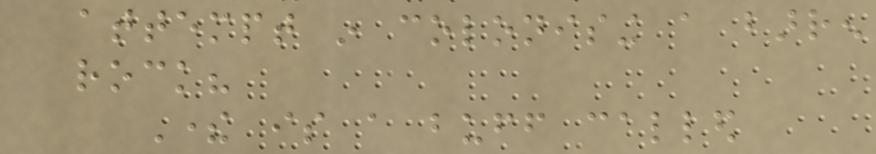attempt in colonising a barren
rock?
There is a buff called
